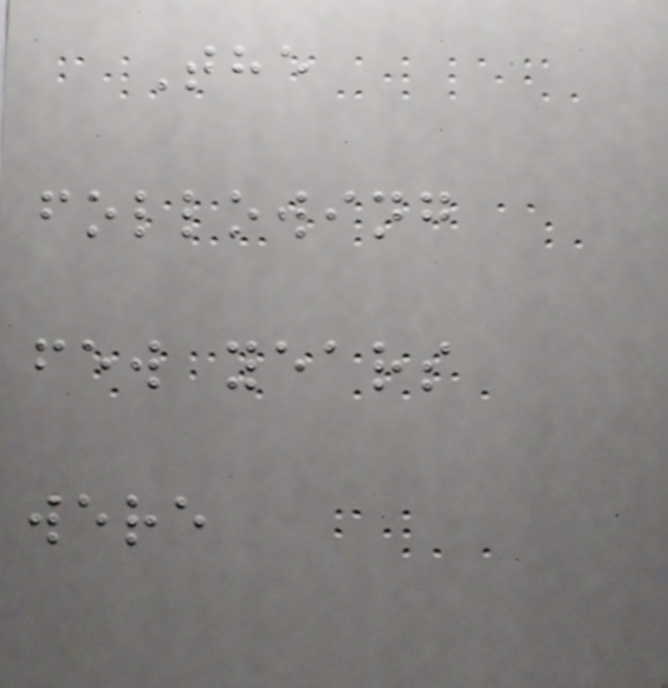The
following
few years
were
